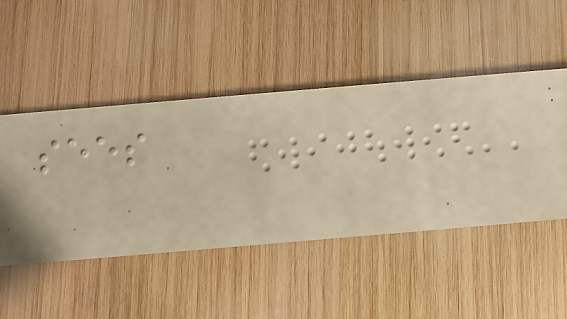sees
